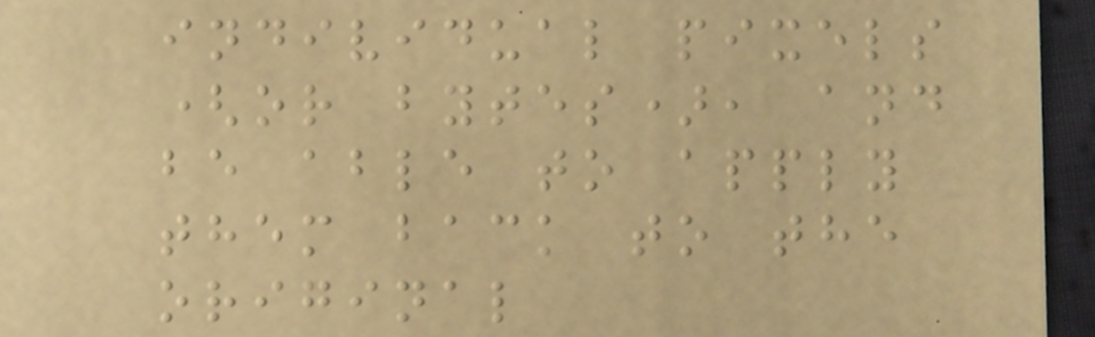individual pixels
(or bytes), and
be able to apply
them back to the
original
